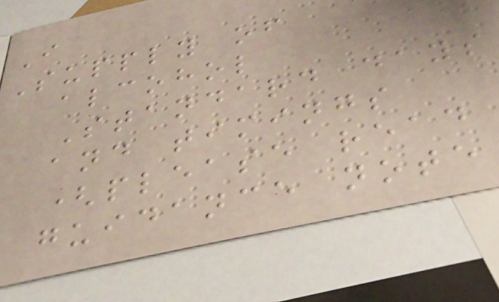I
Supply of
alcohol
Standard days
and timings
(please read
guidance note
